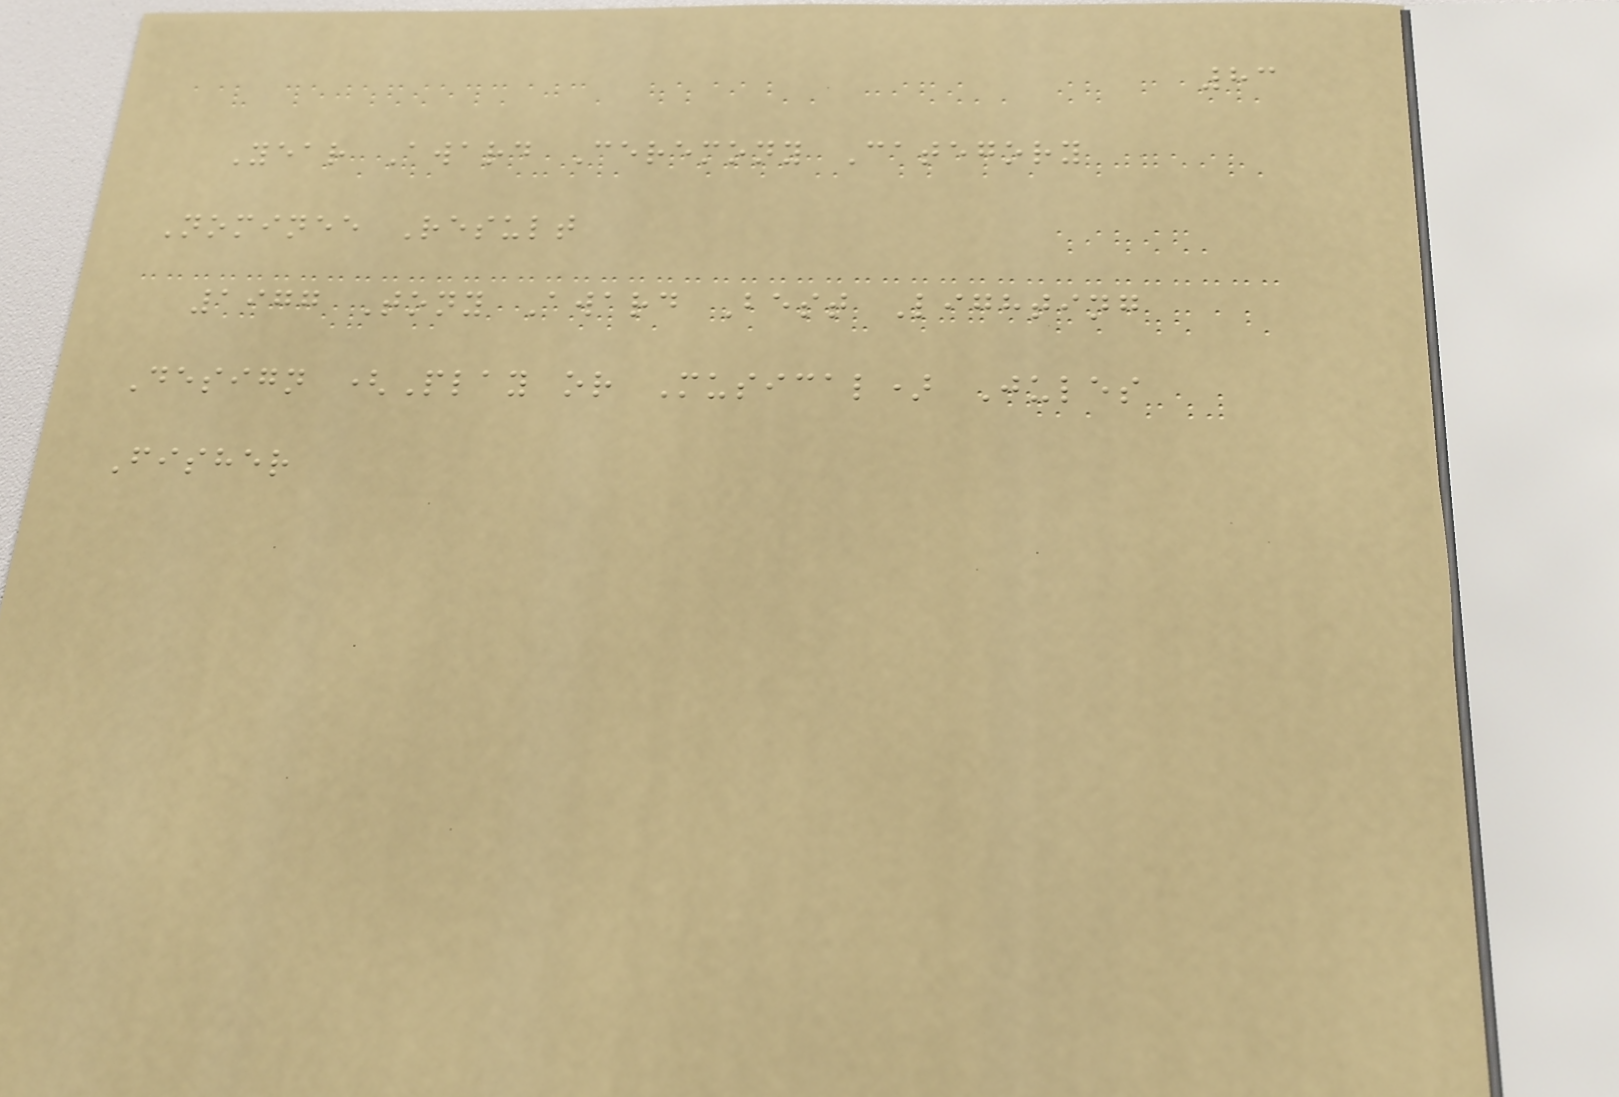83
Year Award Ceremony Category
Nominee Result
1977 Tony Award Best Lighting
Design (Play or Musical) Jules
Fisher
